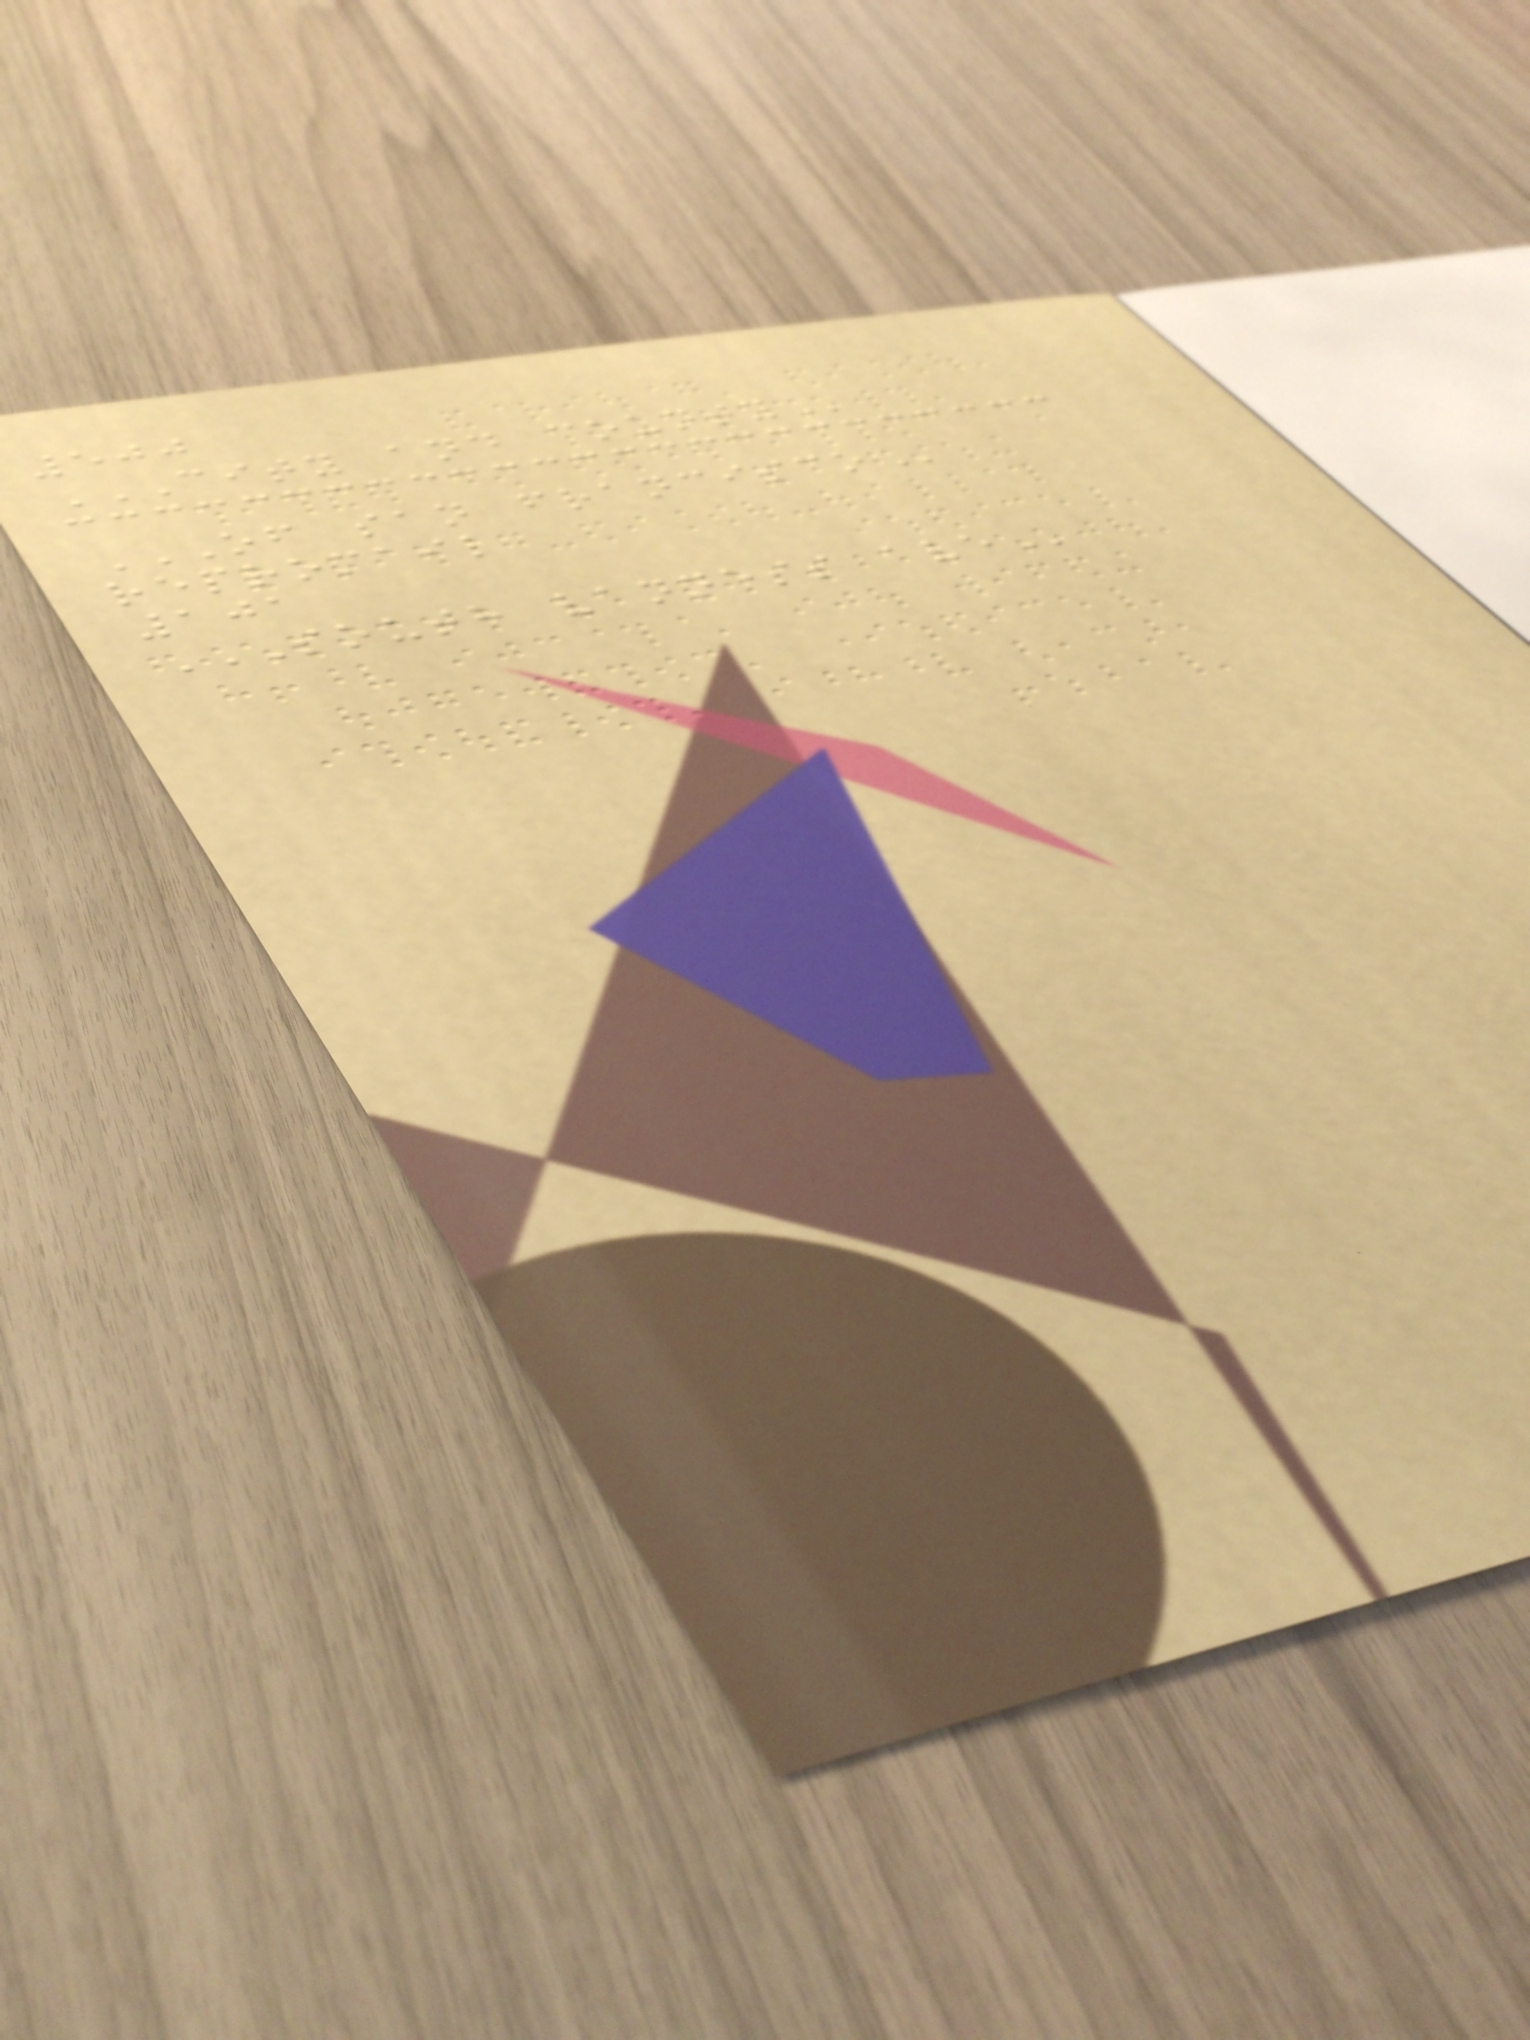500
CITY AND COUNTY
OF SAN FRANCISCO
repromail
101
SOUTH VANNESS AVE
